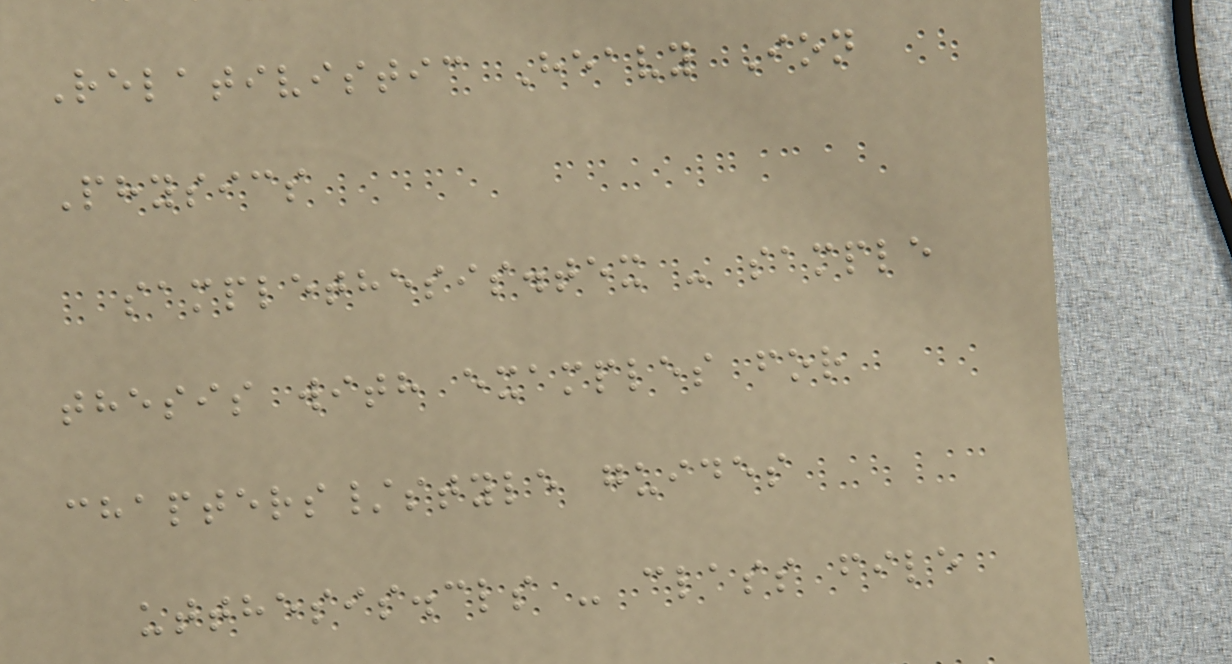Relativistic Heavy Ion
Physics
samplethesis.tex - sample
thesis with examples for
chapters/style guides
utthesis.cls - class file
